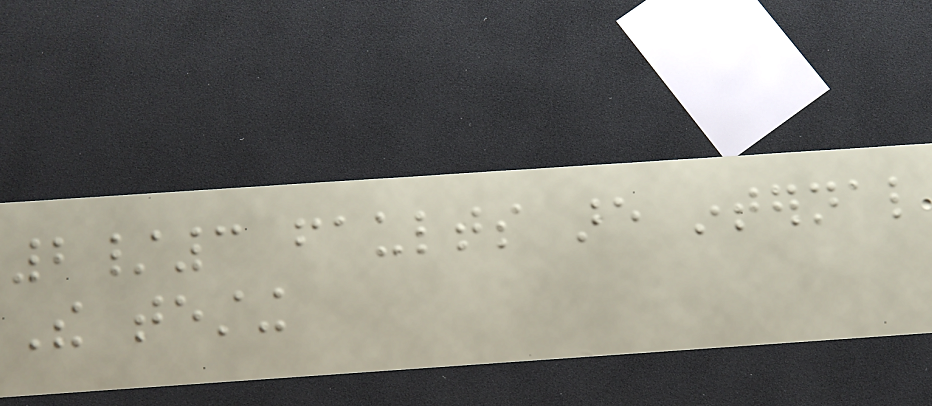2/3 faults are internal
The testing
